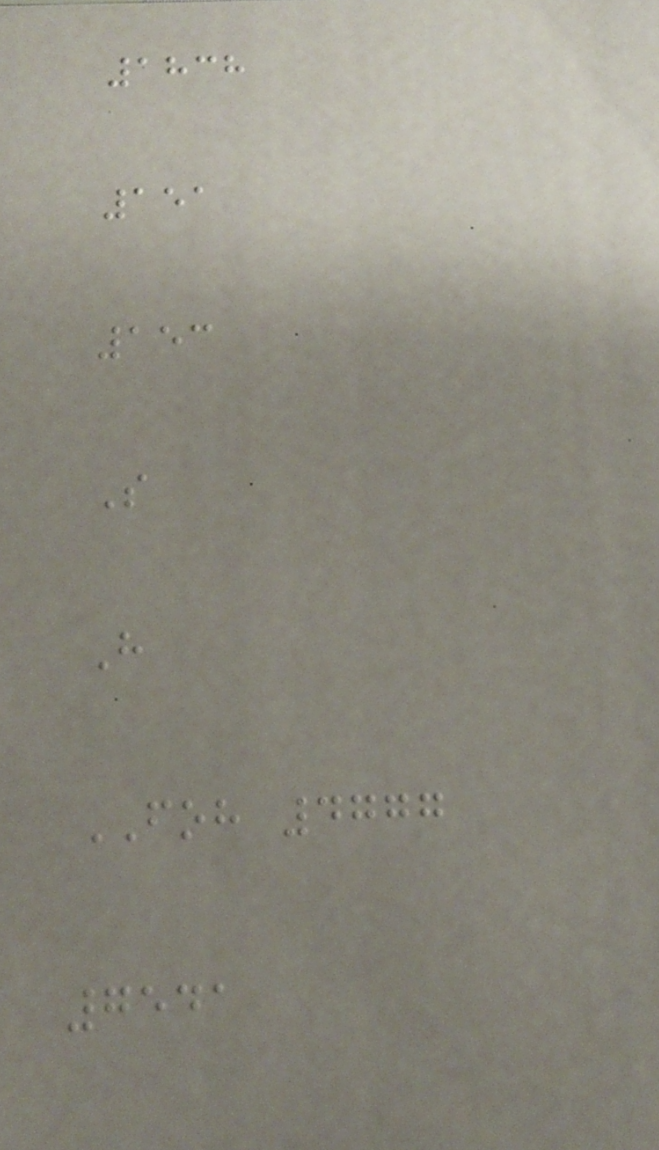1838
151
153
S
H
FOH 4777
7541
